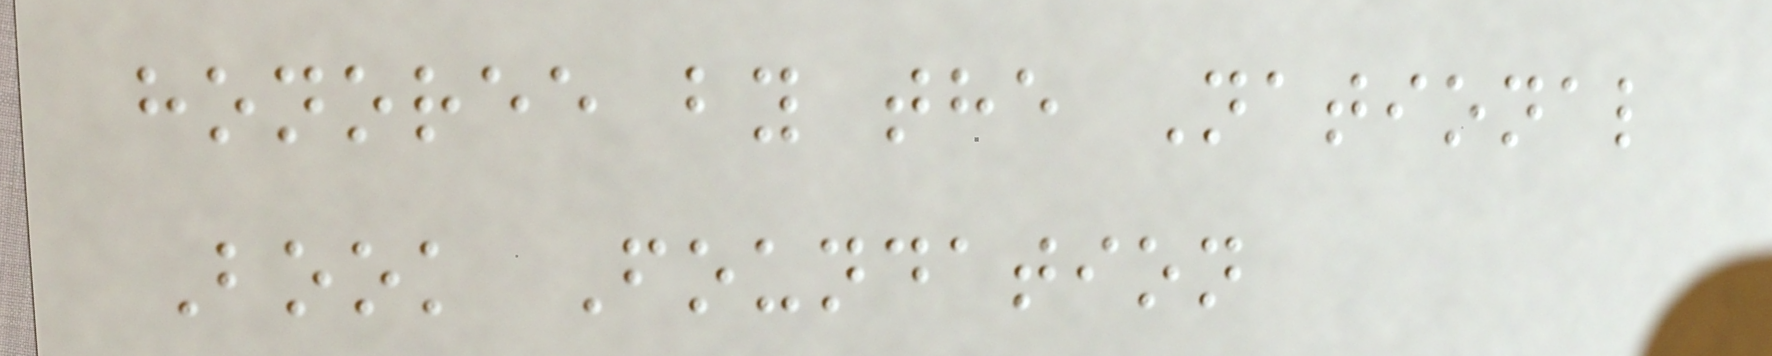honoree by the National
Book Foundation
